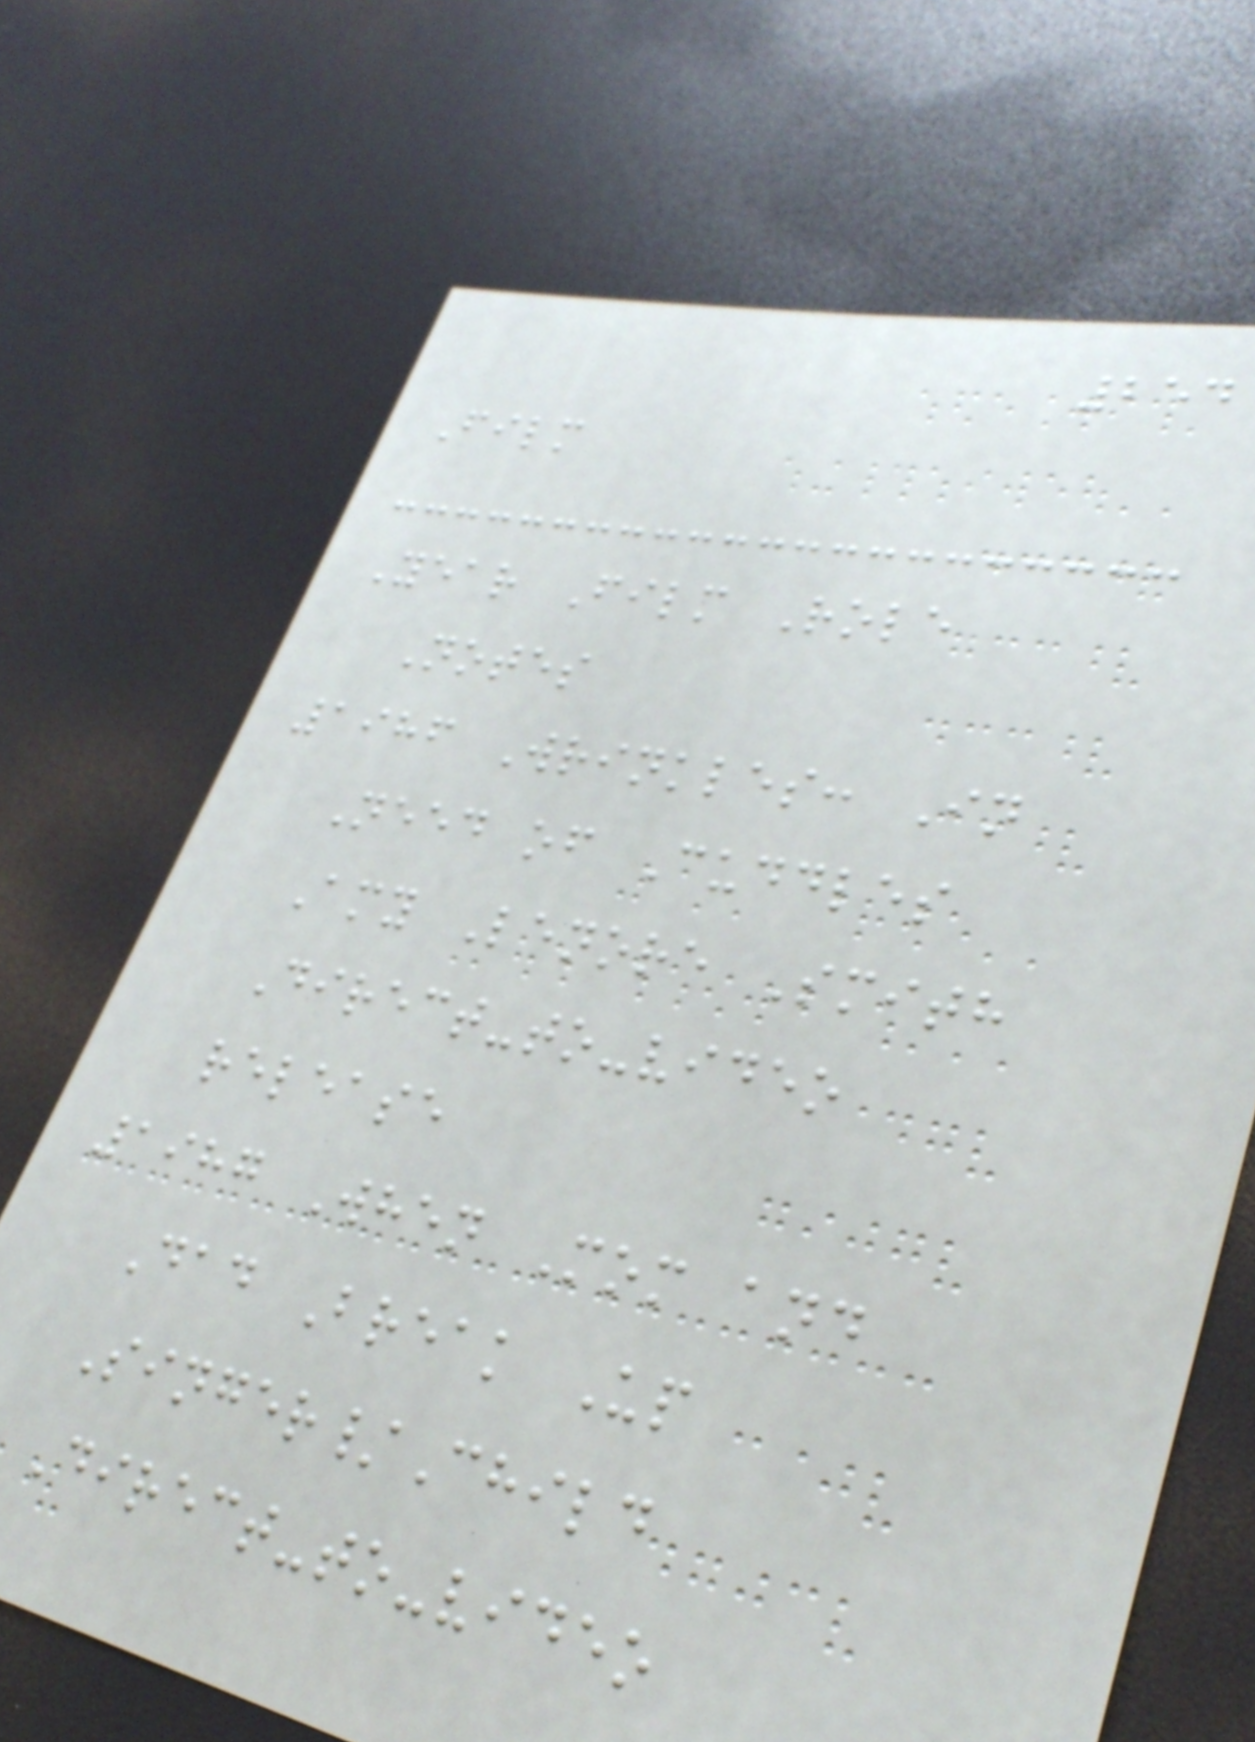254
Film
Year Film Role
Notes
1986 Wrinkles: In
Need of Cuddles
Amy Lenore Smith
Direct-to-video
release
1987 When Mom and
Dad Break Up
Singer/Child
Direct-to-video
